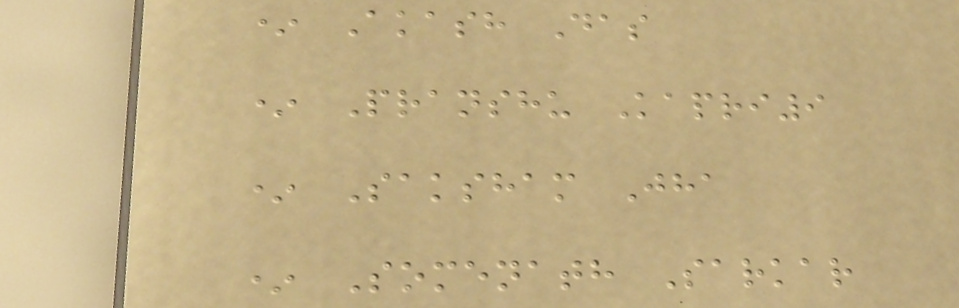* Akash Das
* Pranshu Kapri9
* Saksham Jha
* Somenath Sarkar
